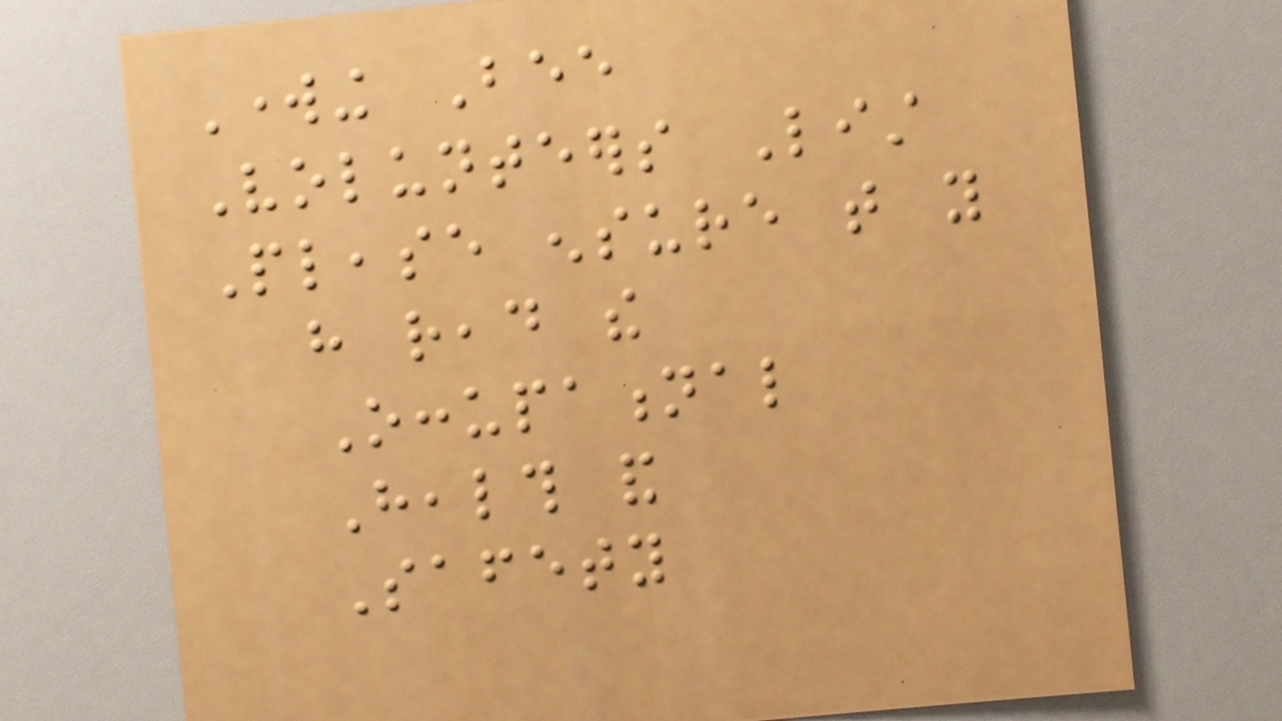Working Bee
Volunteers List
Please ensure that you
have read the
Occupational
Health and
Safety
